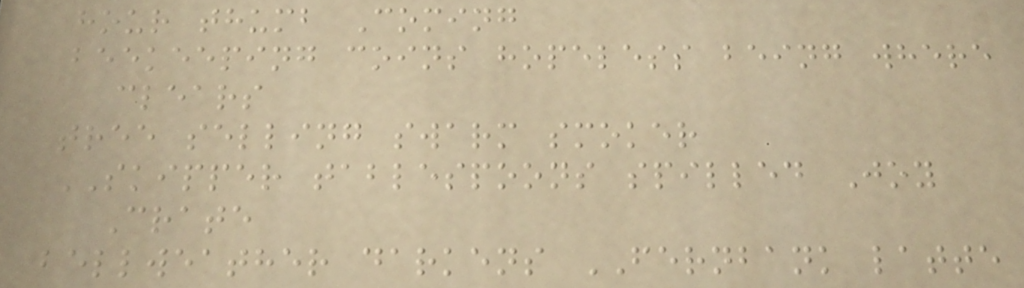hour thumb Coming
beekeeping coins hopeless being where
clears
tree selling swarm smoker
SKIPPER tablespoons spilled Joy
Crate
bellweather darkens FERNBANK latte
